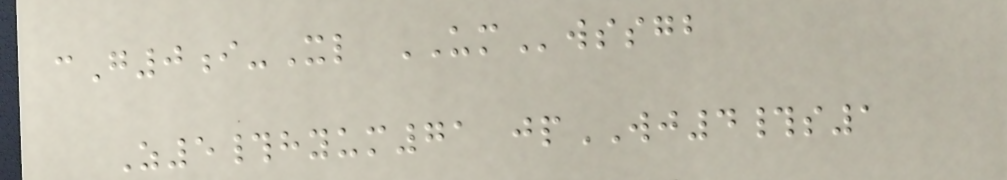cG0i-Xl UMwssgb
Z5#hyum71 jpWJ4#s1
